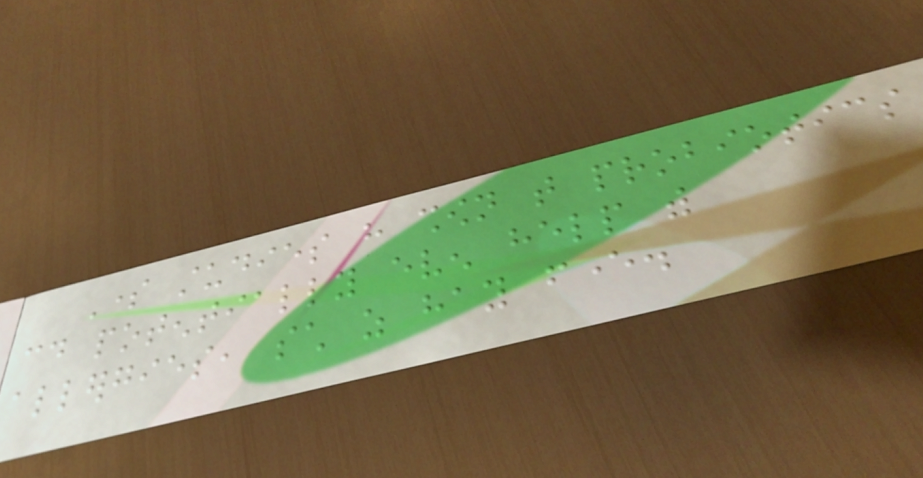Some studies have shown that probiotics
could potentially even help with
allergies, such as hay fever.
